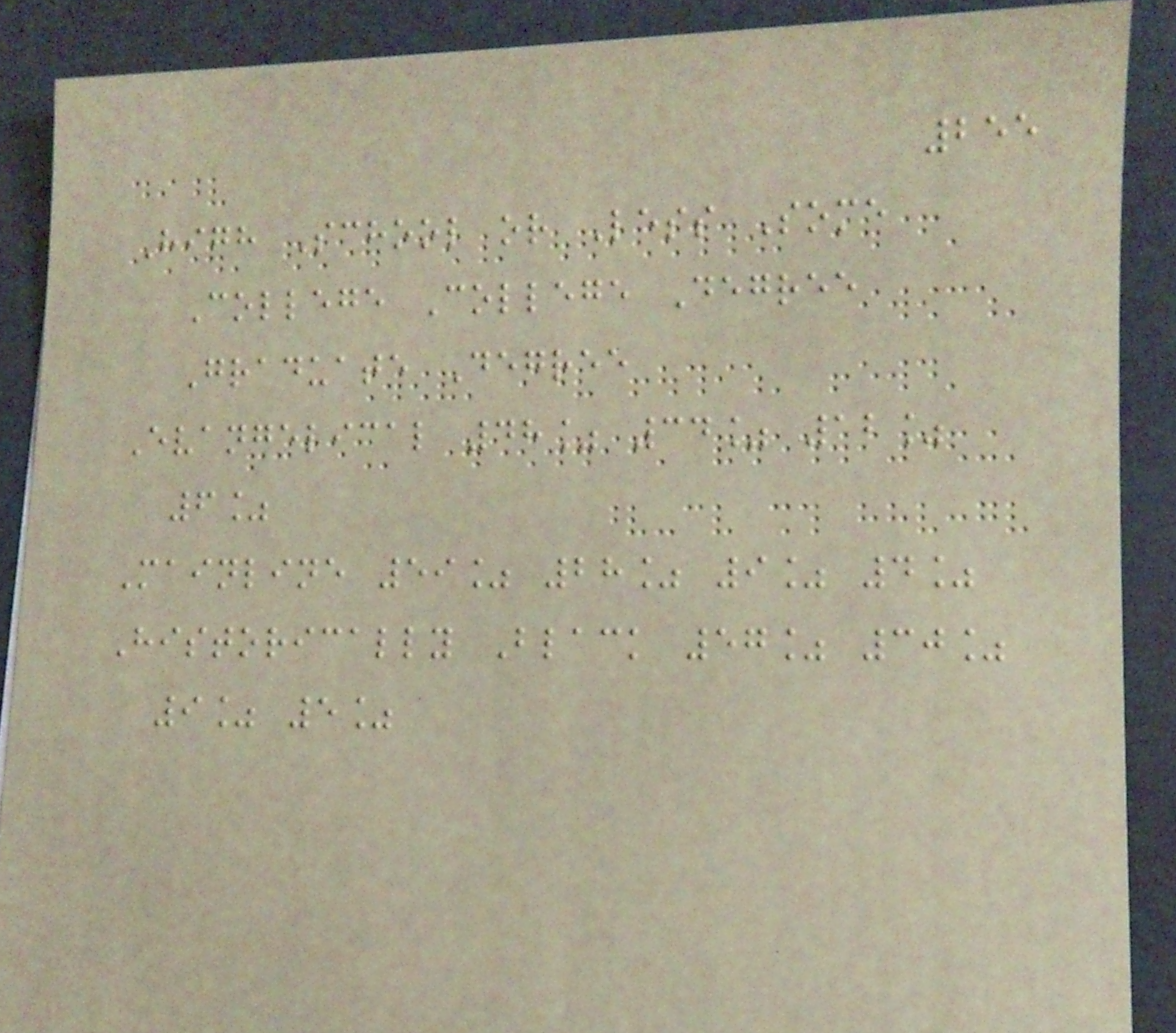255
High School or Less Some
College College Degree
Graduate Degree
Evangelical 48% 34% 12%
6%
Mainline 59% 28% 9% 4%
Historically Black 57% 30%
9% 5%
